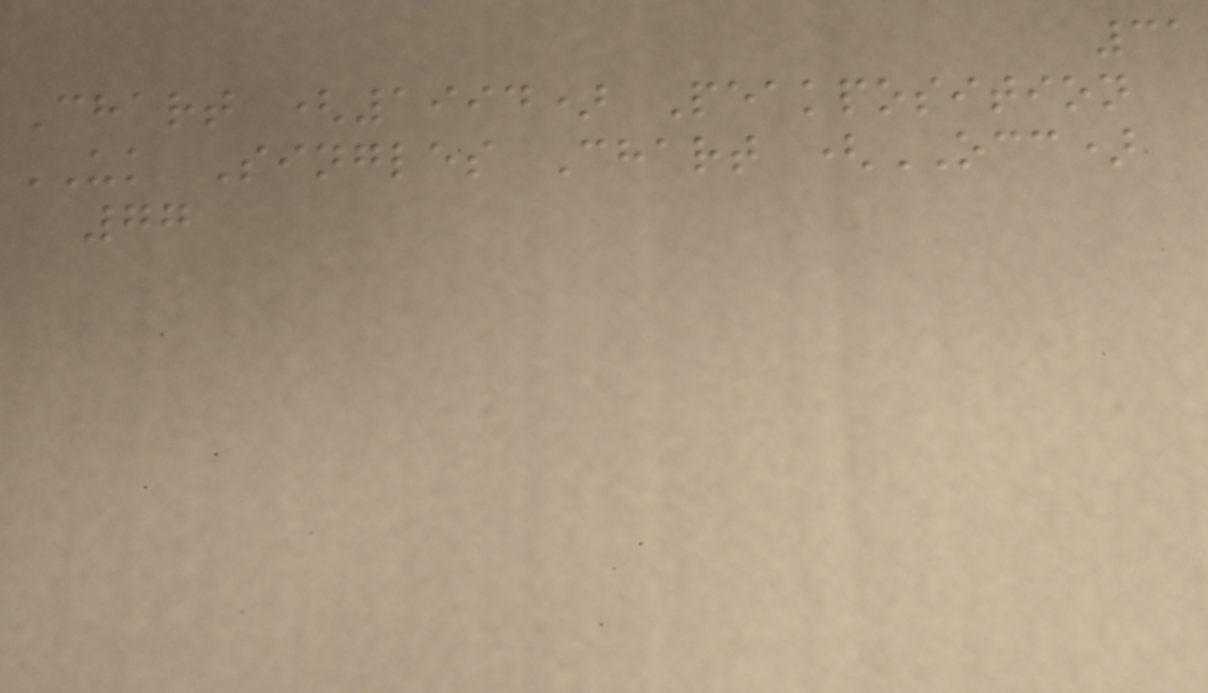31
Chart (1994) Peakposition
UK Singles Chart (OCC)
77
